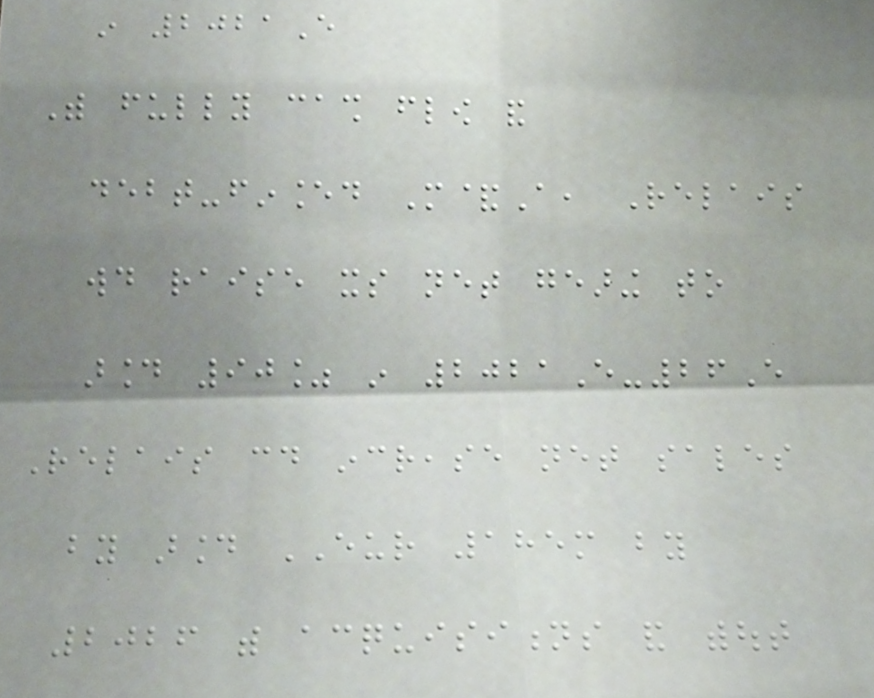in 2021E
With fully cash flow and
debt-financed M&A, Relais
would raise its net gearing to
around 90% in 2021E-26E
Relais could increase net sales
by around EUR 185m by
2026 with acquisitions and without
